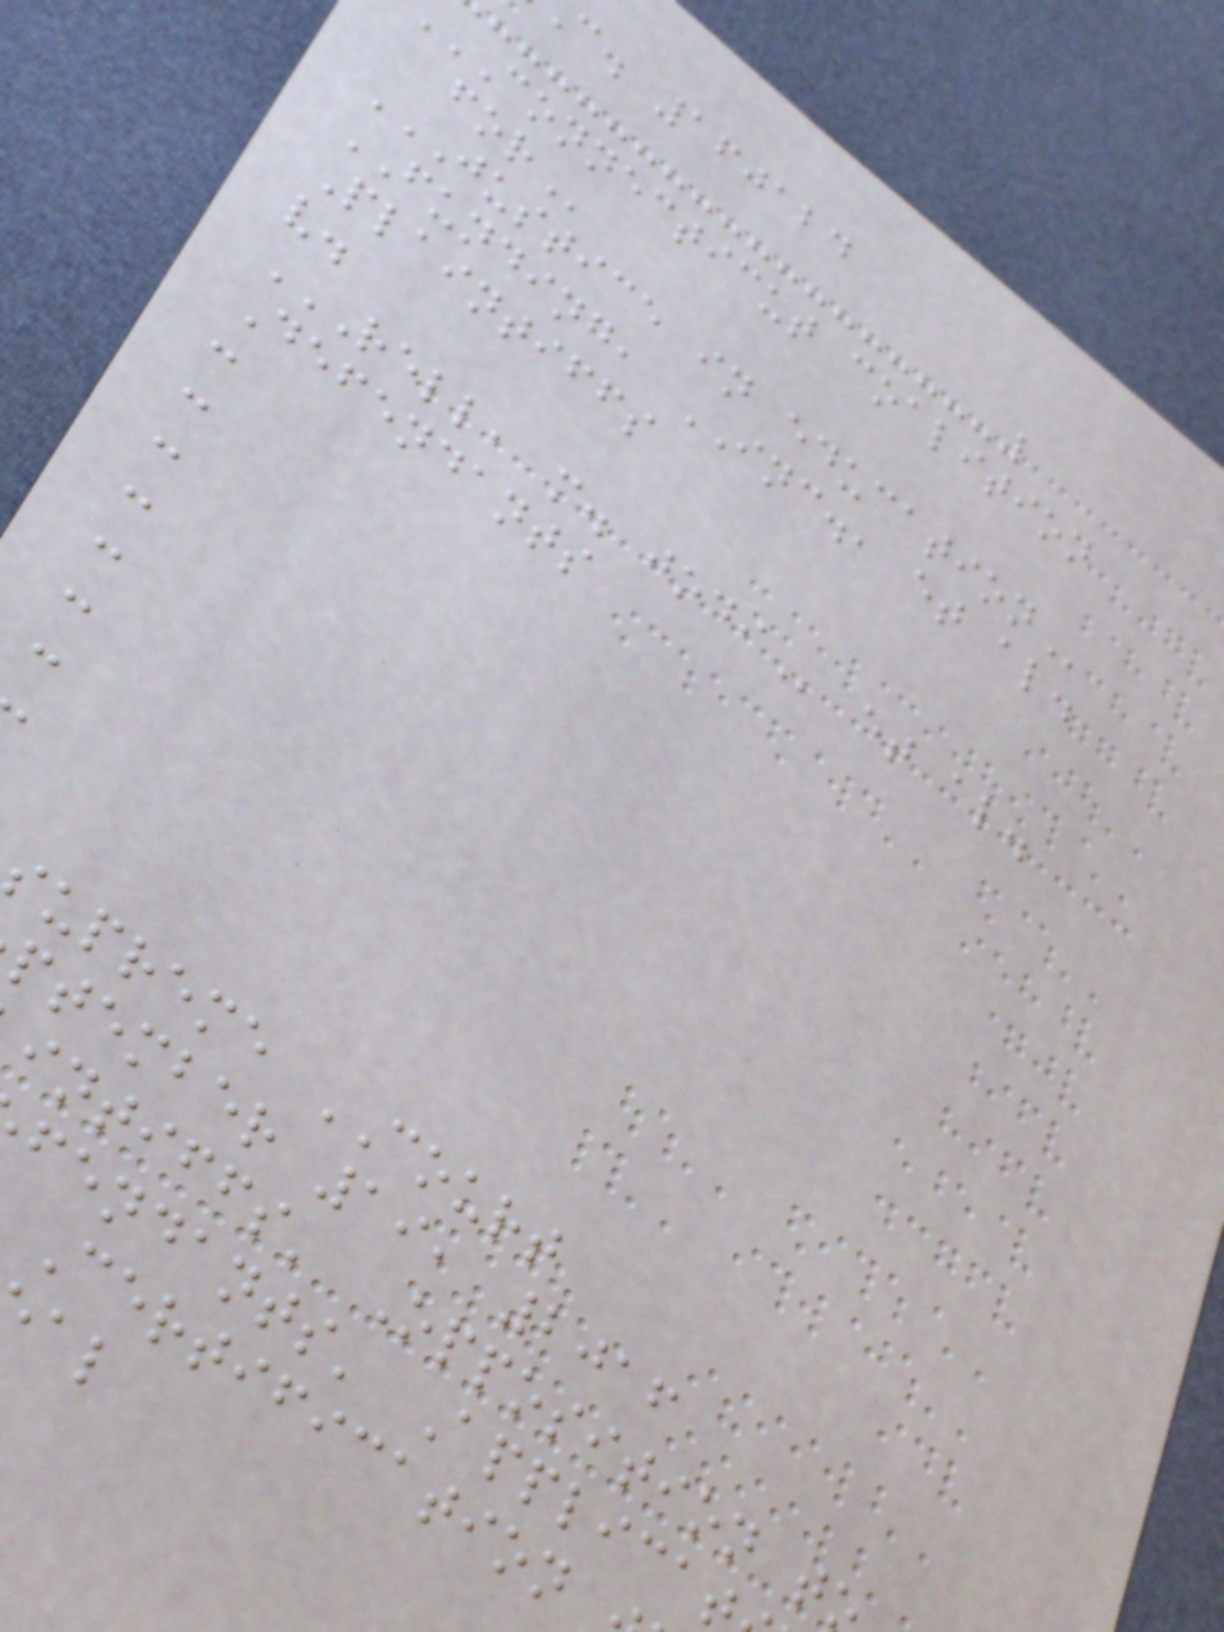c. 160124
CONNECTICUT coalition
JUSTICE IN EDUCATION
FUNDING, INC., et al.
Plaintiffs
v.
RELL, M. JODI et al.
Defendants
:
:
:
:
:
:
:
supreme COURT
ptember 19, 2016
intiffs' Opposition t
fendants' Applica
Certification
